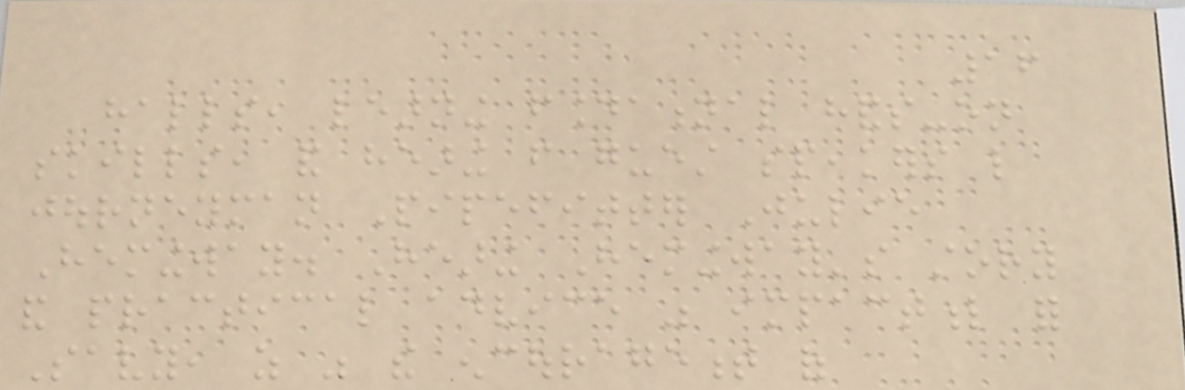16
halls, learning foundational hands-on
skills, and hearing from guest speakers like
journeyman Pipefitter Julie
Hemingway. Hearing Hemingway's story
and practical advice was impactful for
Savy, as was the encouragement of
